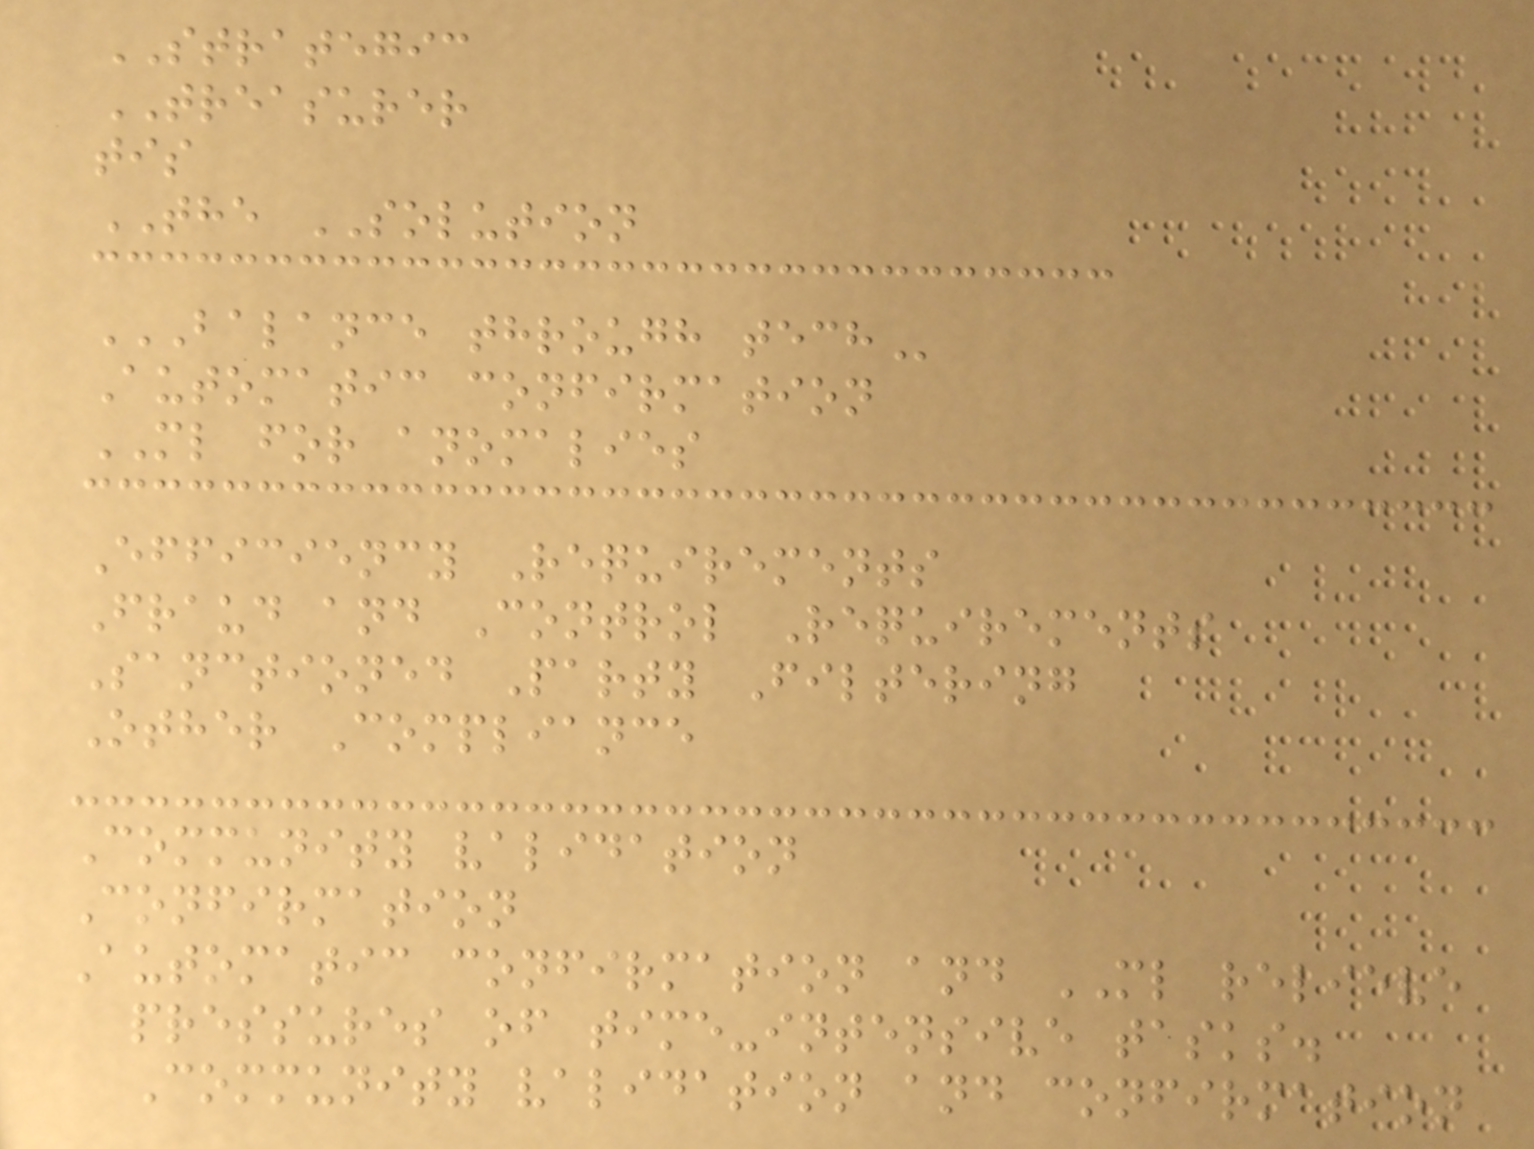STRATEGIC
TREASURER
tis
THE SOLUTION
BALANCE THROUGH TECH
Automatic confirmation
ML for anomalies
Efficiency Requirements
Fraud and Control Requirements
Sanctioned Party Filtering
Other Compliance
Community validation
Confirmation
Automatic confirmation and ML relieve
pressures of time-intensive tasks.
Community validation and confirmation
